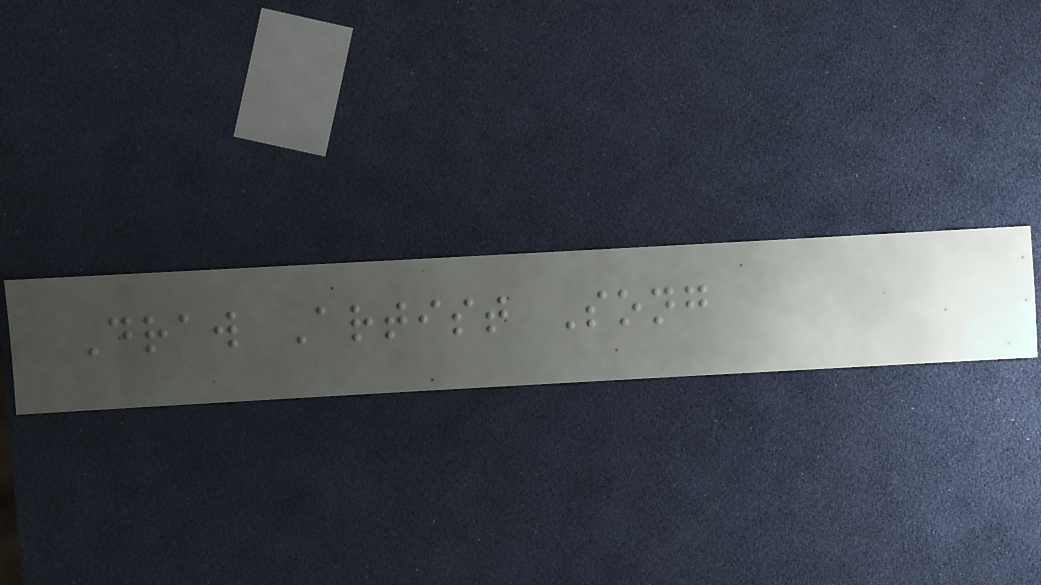Draw Artist Song
